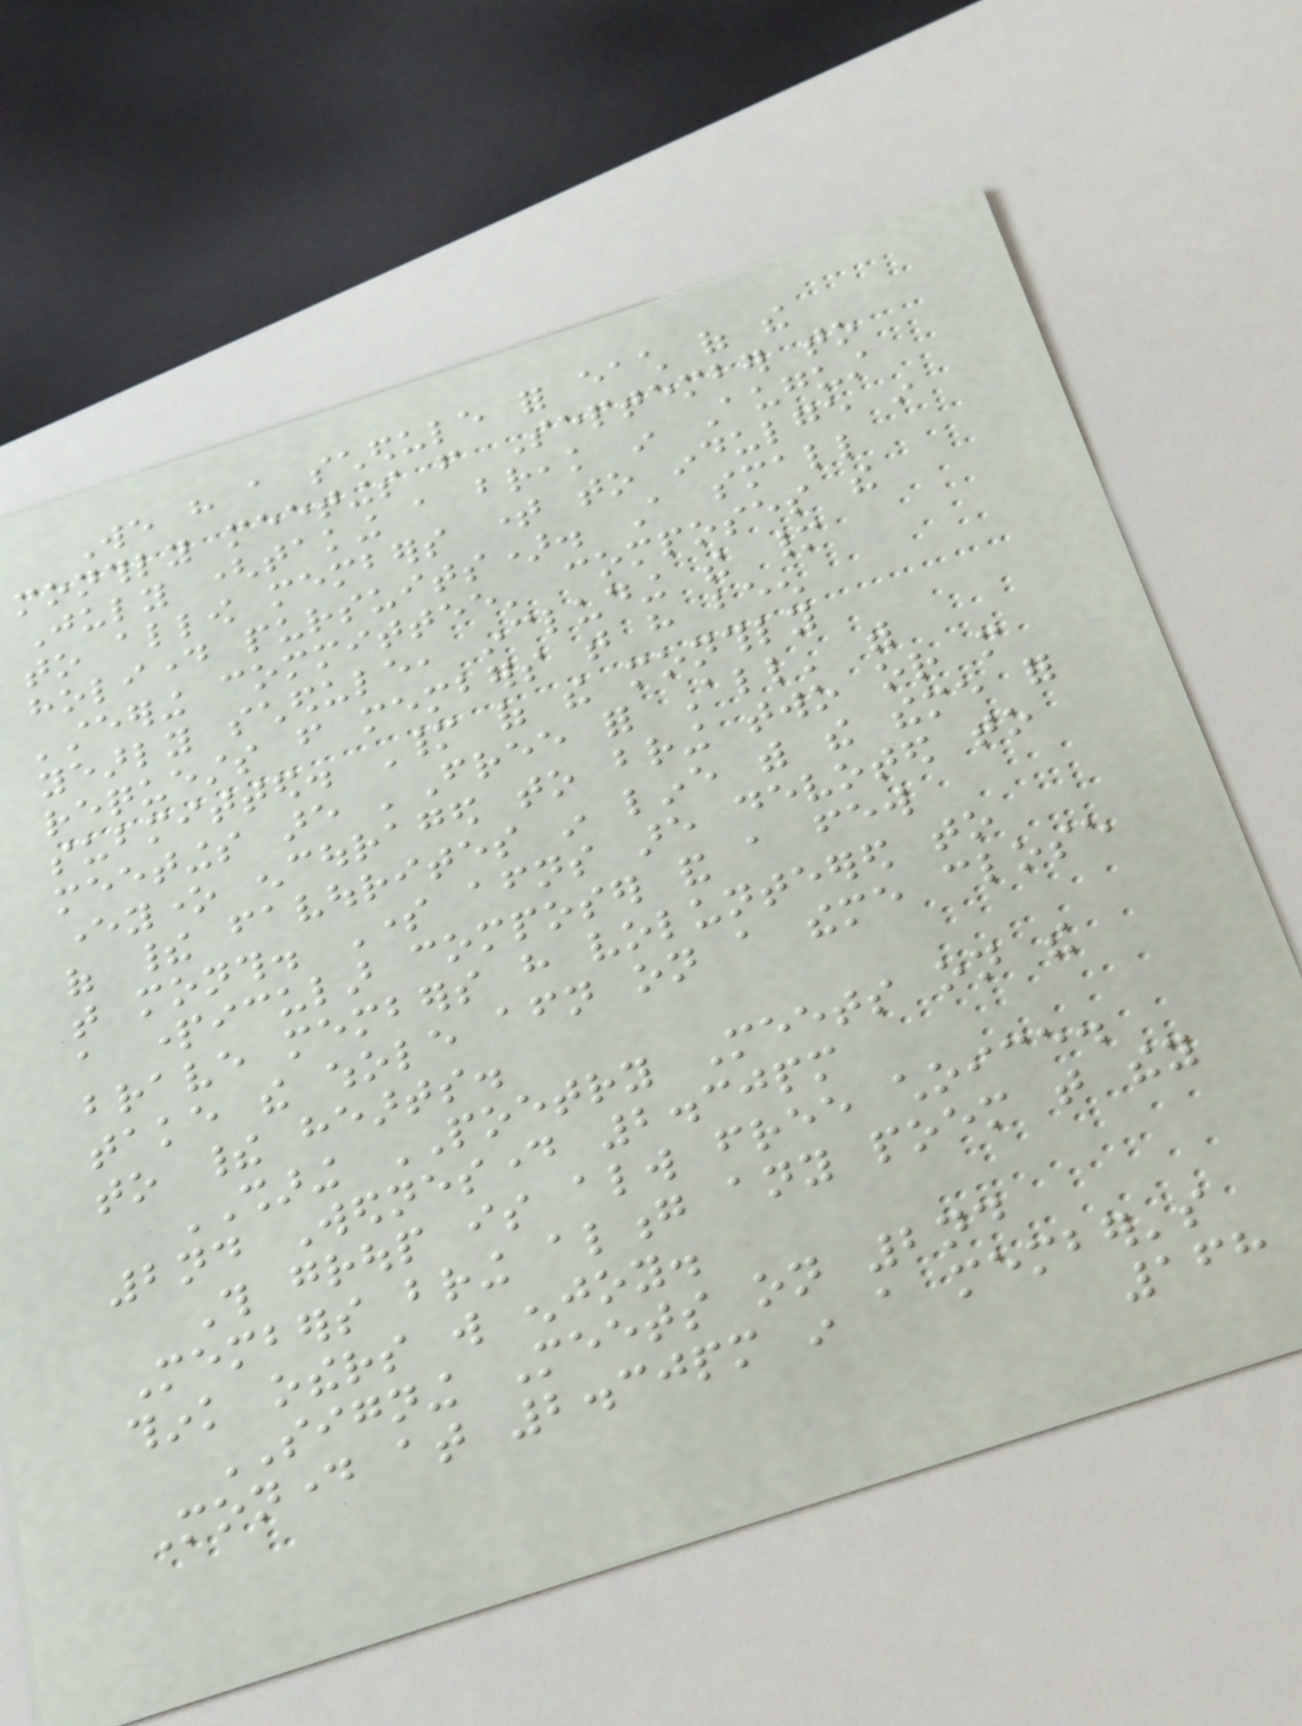We have a schedule for each of the
monthly meetings from September to
July (taking a break in August
to allow members time to indulge in
holiday pursuits). A small
'steering committee' composes the
yearly schedule, including the many
requests from members that have been
submitted. Many of the monthly
meetings are 'Free for All' with
everyone encouraged to bring two or more
of their favourites in line with the theme for
that month. Some afternoons are devoted to
a particular composer and a few
brave members have volunteered to
take the whole afternoon on a theme close
to their hearts.
SHARING POETRY Meets on the
2nd Wednesday 2.30pm
This group is always free choice.
Members bring along any poem that they
think others will enjoy.
SIGNING Meets on 2nd
Monday at 2.30pm in a member's
168
